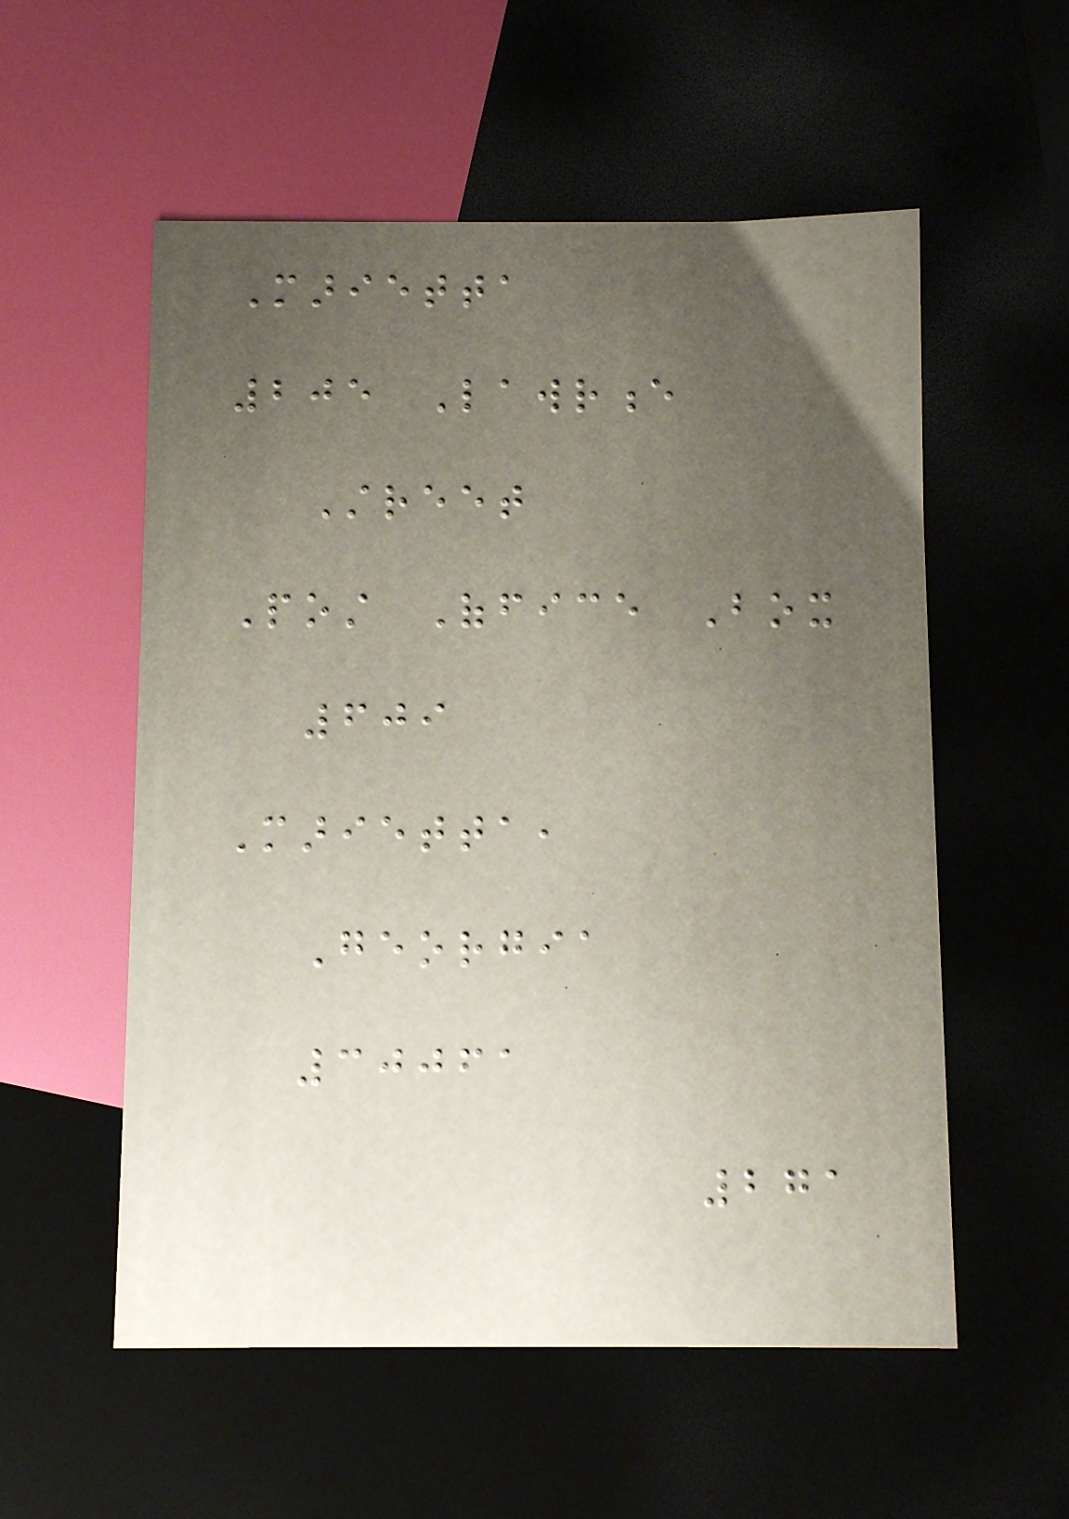Marietta
205 Lawrence
Street
Post Office Box
609
Marietta,
Georgia
30061
271
